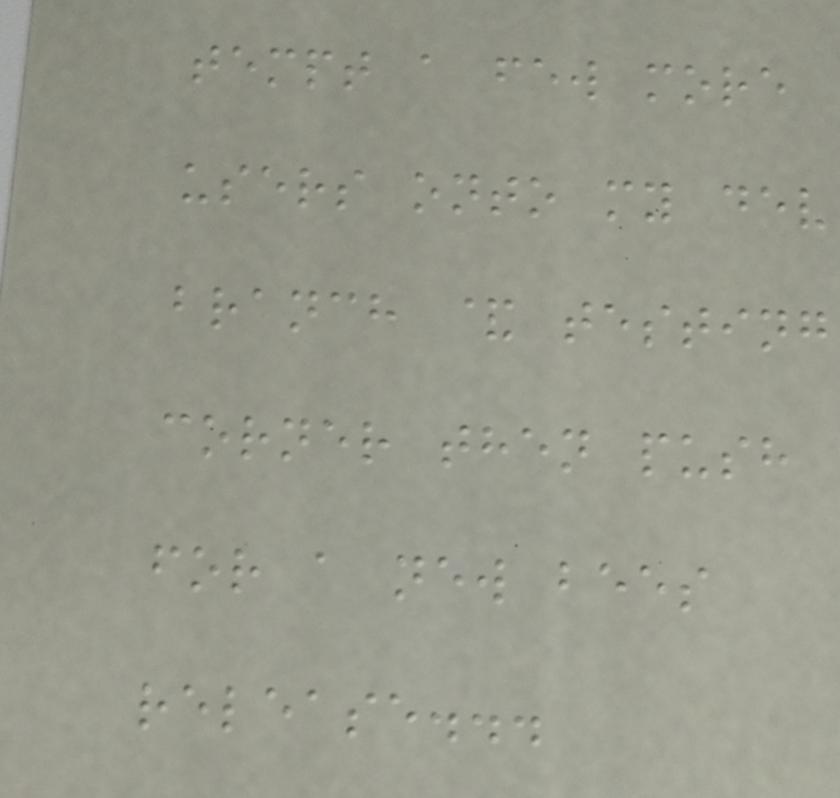tempt a few more
users onto my dev
branch & testing
corner then push
for a new bees
release...
